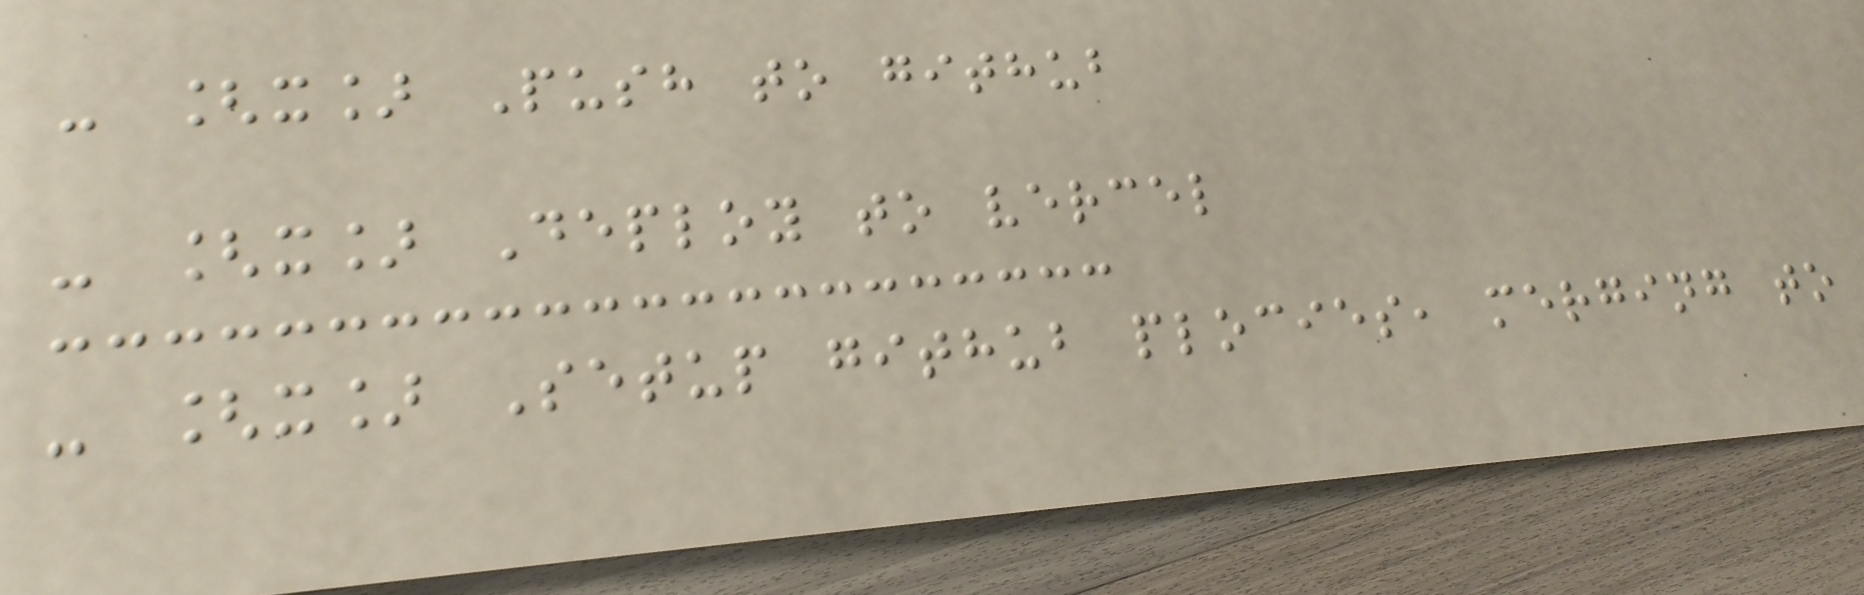- [x] Push to github
- [x] Deploy to vercel
- [x] Setup github plocies, merging to
